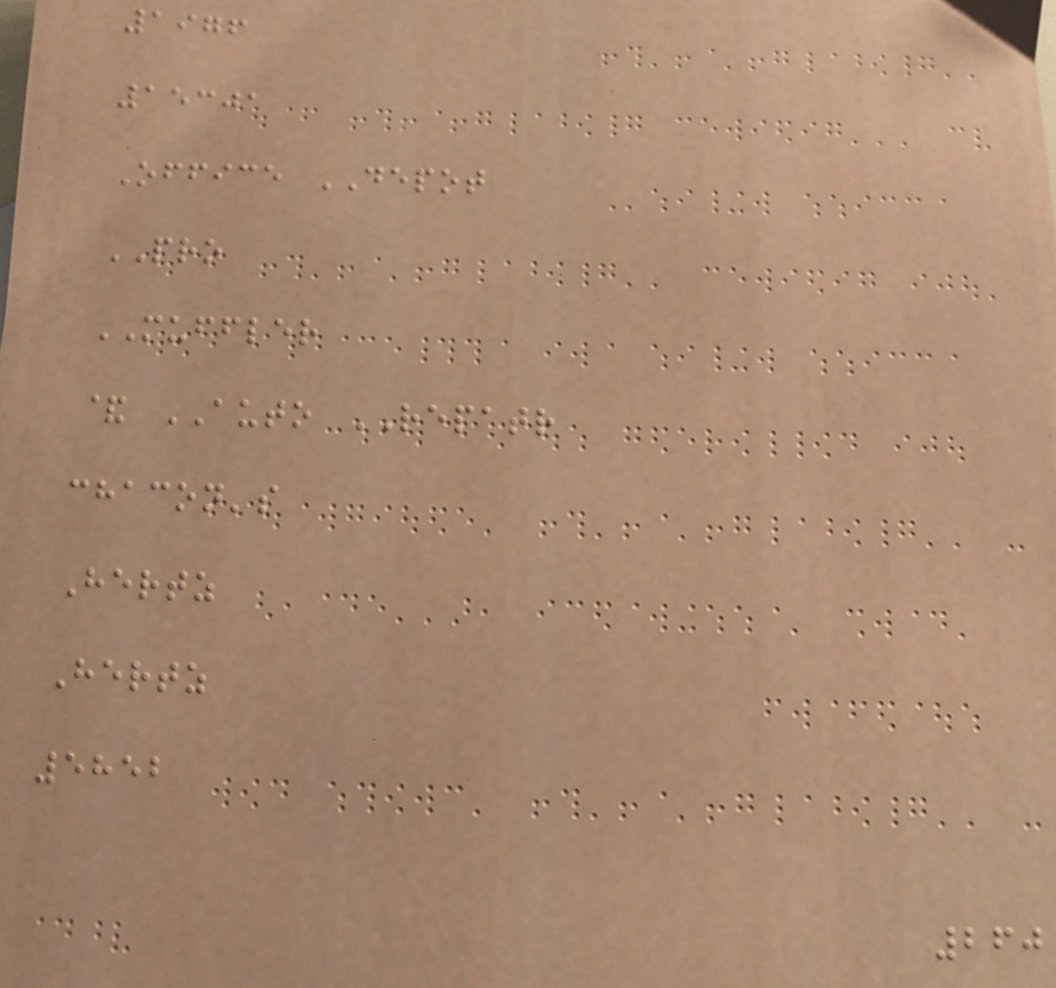1976
15301
Office DEPOT
PRO
MUFFLER
& AUTO REPATR
chacon's
Hertz
Hertz
5852
260
